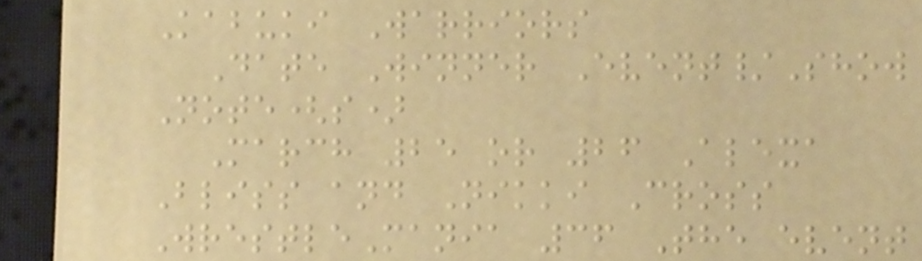Kabuki Warriors
Date Winner Event/Show
Note(s)
March 25 or 26 Alexa
Bliss and Nikki Cross
WrestleMania 36 The event
